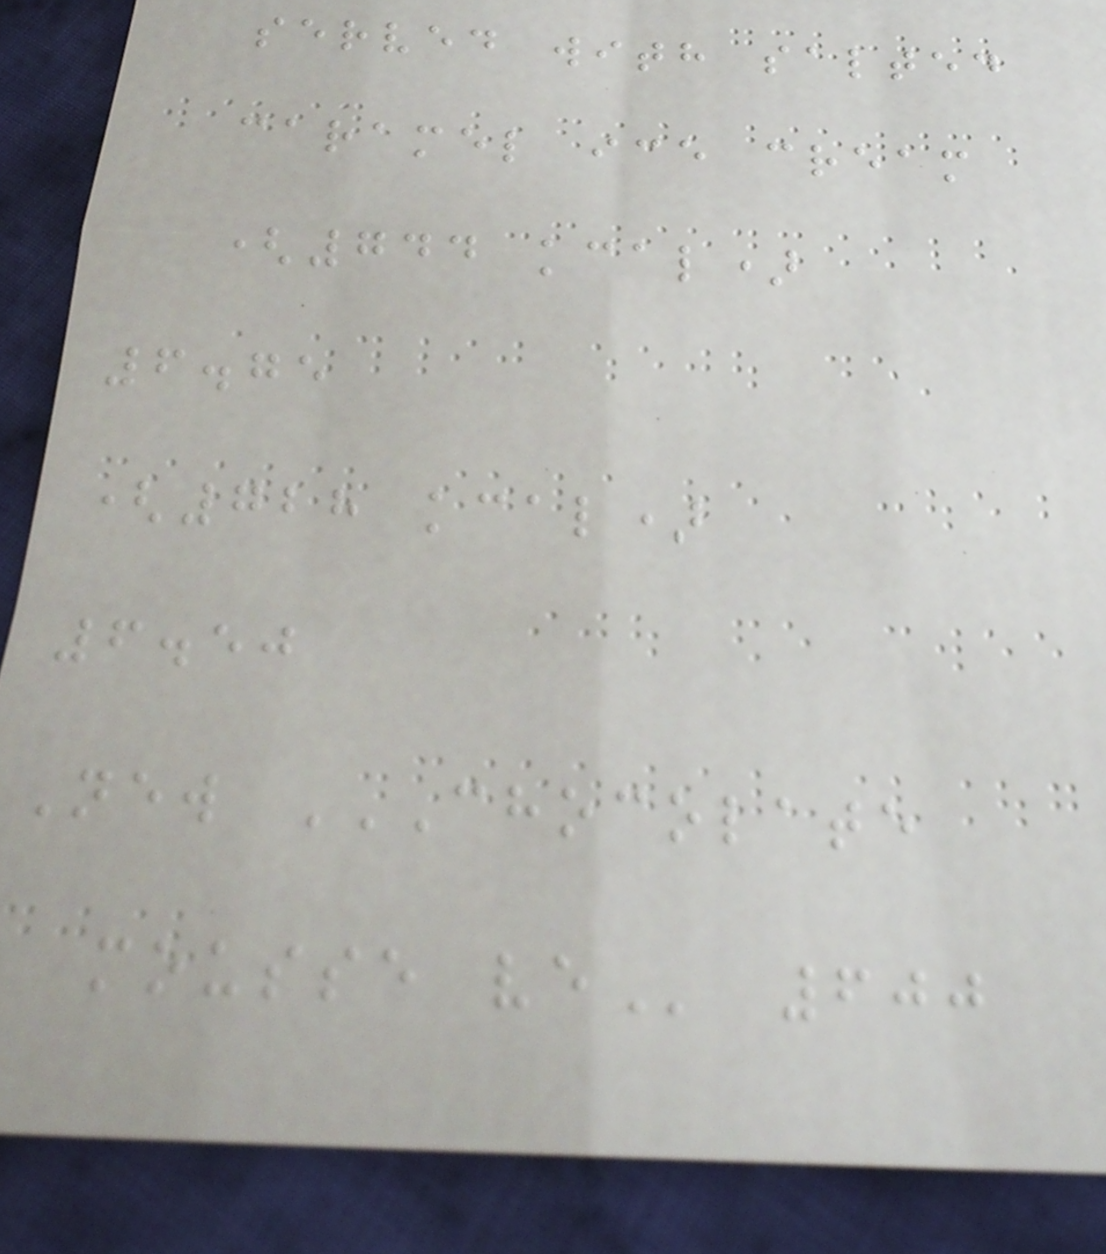served with salted
caramel ice cream
(744 kcal)
6.75
(728 kcal)
6.50
New CHOCOLATE
MOUSSE VE 600
